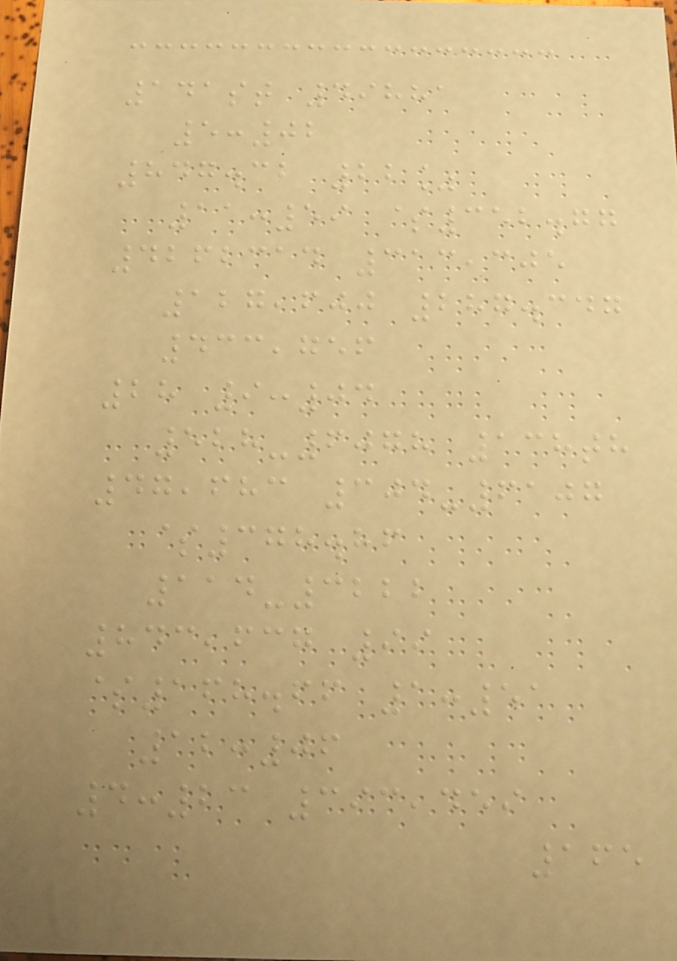141st 49881
5:02
847.32 22%
11:59 $352.77
4262314 313,305
127,600 287.347
433,756
28 9:04
528-6078 138th
47,683 304-6107
$378.86
114-3222
843,637 99
$168.66 1:51
12:06
4:23 393,459
165
